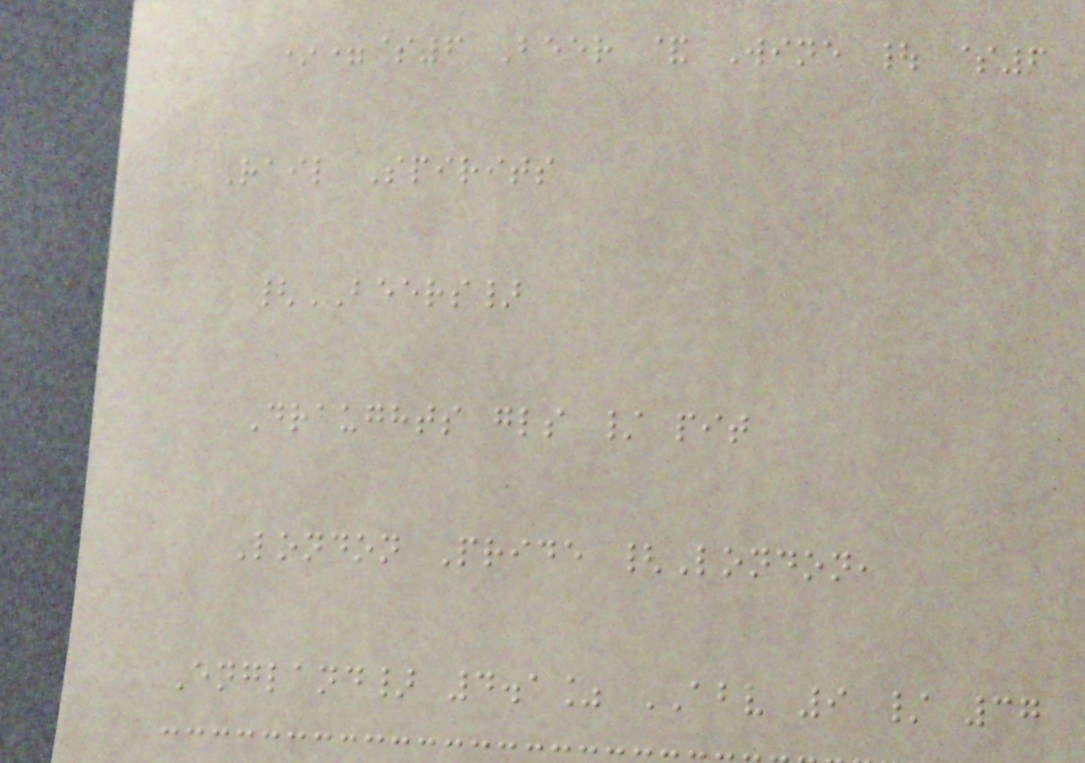*=$6 Beer & Wine | $6
Rail Spirits
{BEERS}
Draughts gls / pit
London Pride {London,
England} 4.1% ABV 9 / 37
